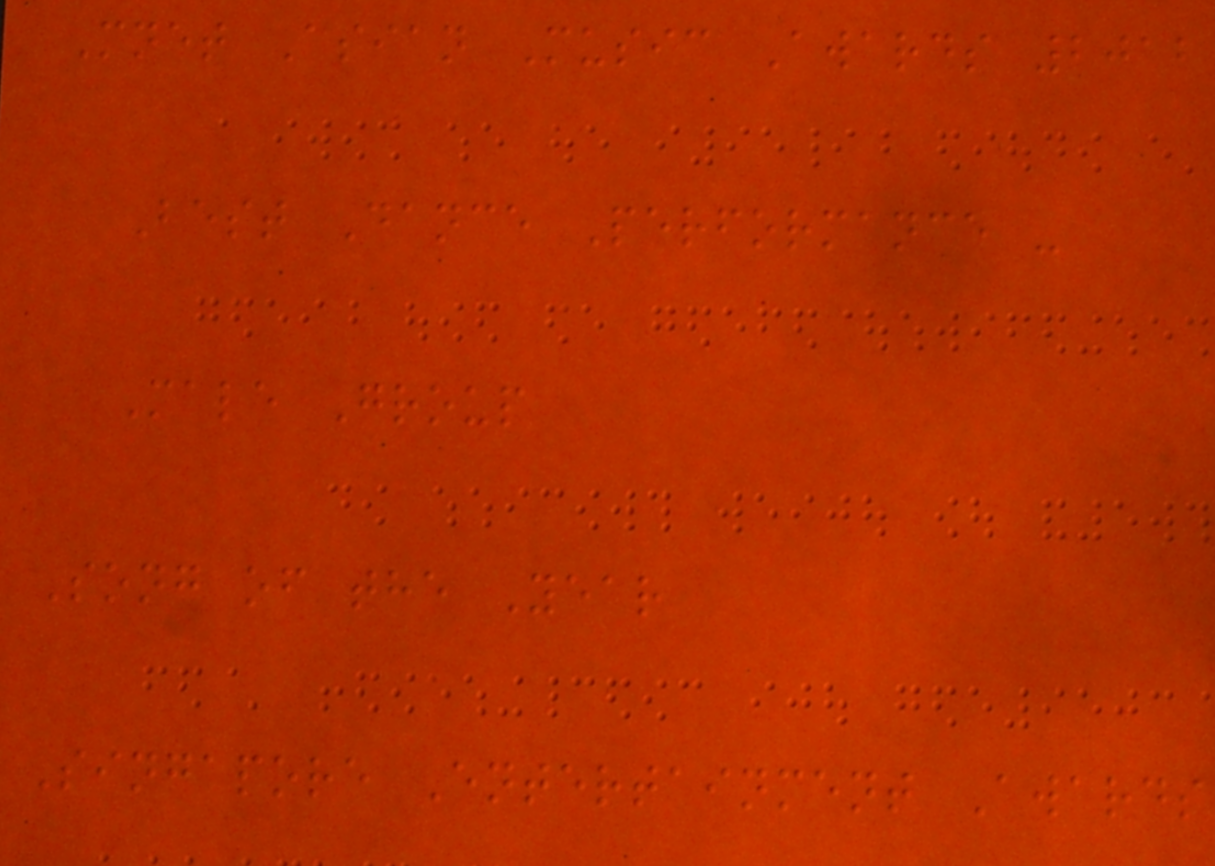Mnet Asian Music Awards 2012
Best Dance Performance -
Male Group
Song of the Year
Singapore Entertainment Awards
